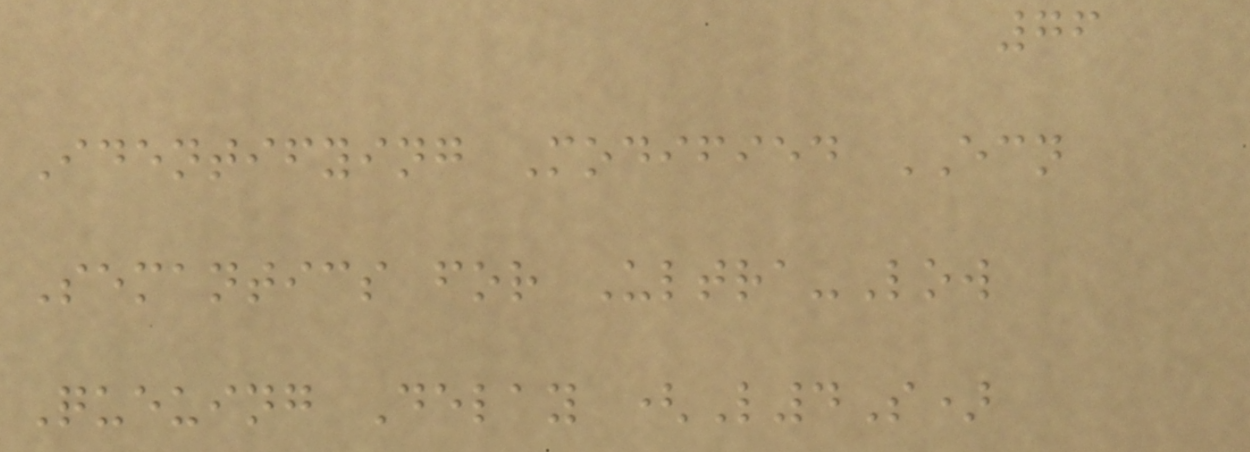76
Identifying Modified ECN
Semantics for Ultra-Low
Queuing Delay (L4S)
